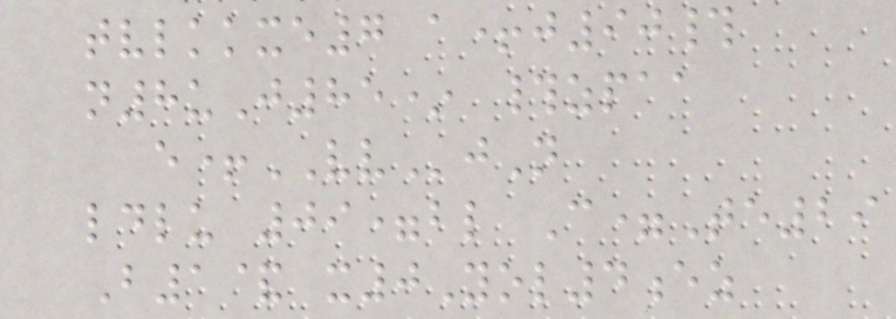tvlkkxe7 a+j90#
n8uJ85* #zpaa
e+VVjN
ldlu 09=bl C=Te29
B1& x0Yol4ez
